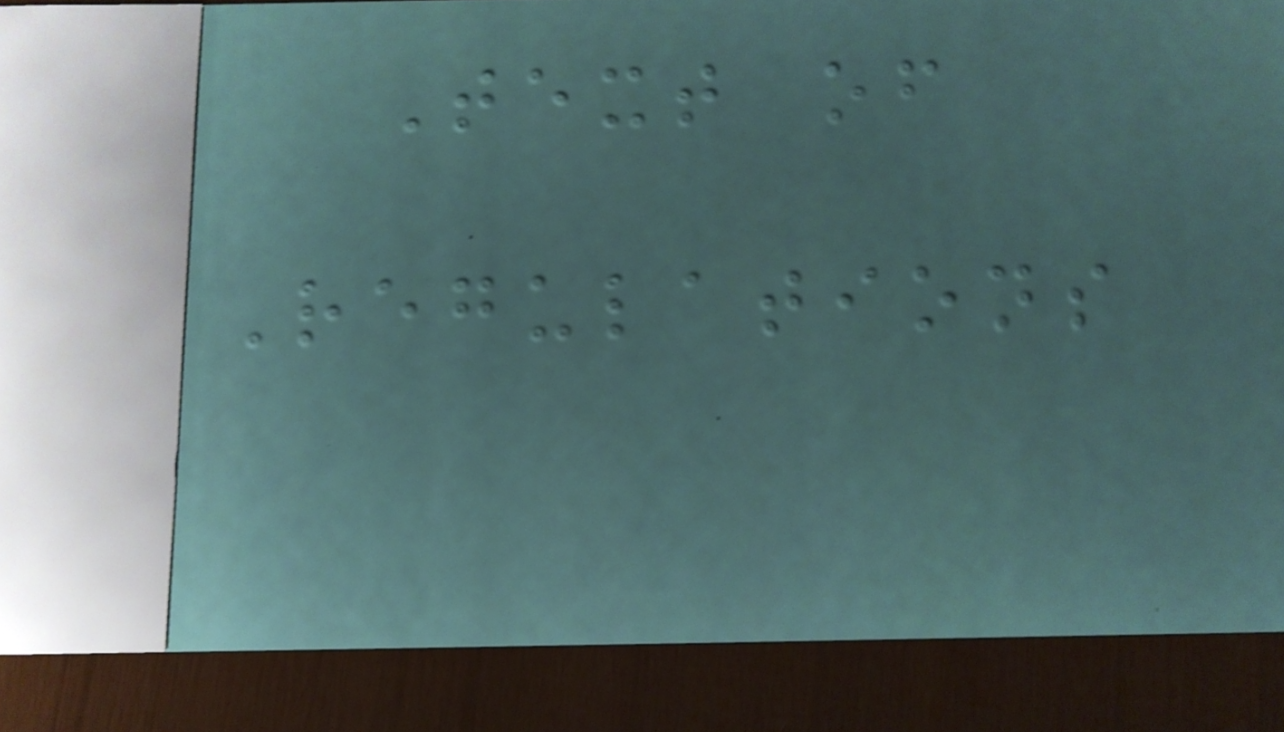Text of
Regulations
